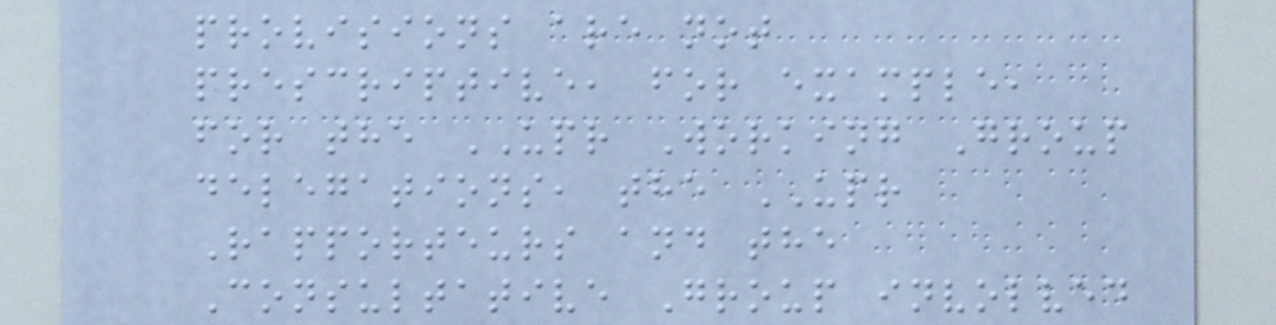provisions are not
prescriptive, for example,
for the UPR Working Group
delegations, the UPR
Rapporteurs and the
Consultative Group involved
